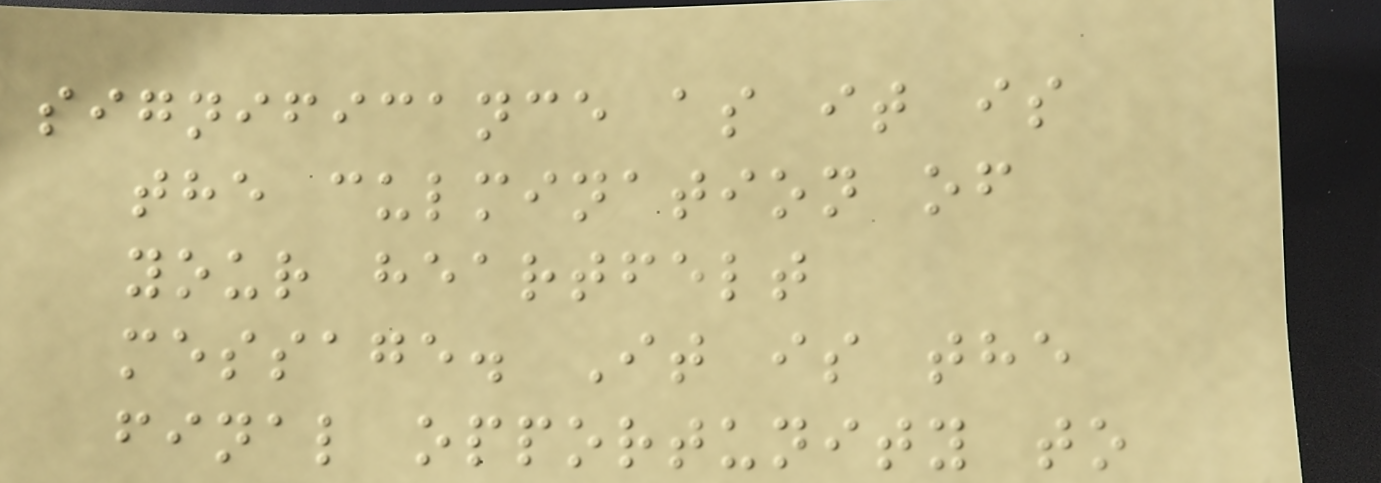significance as it is
the culmination of
your heartfelt
message. It is the
final opportunity to
